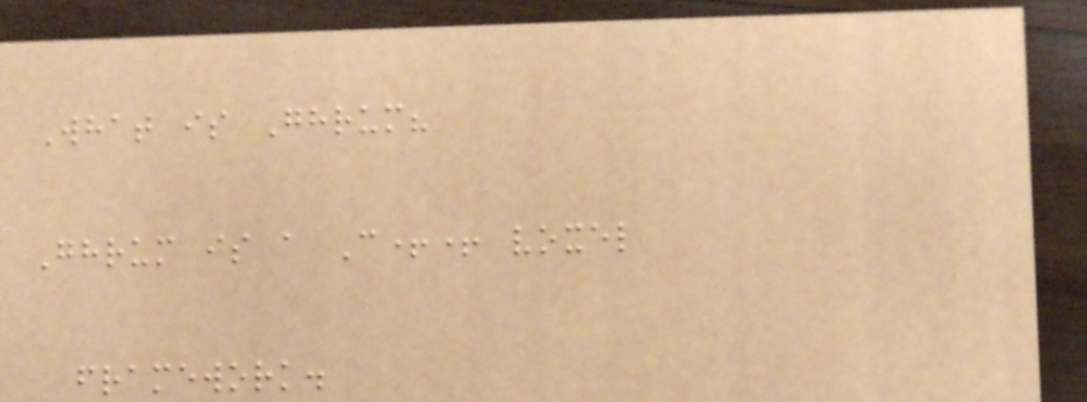What is Ghrum?
Ghrum is a C++ voxel
framework.
